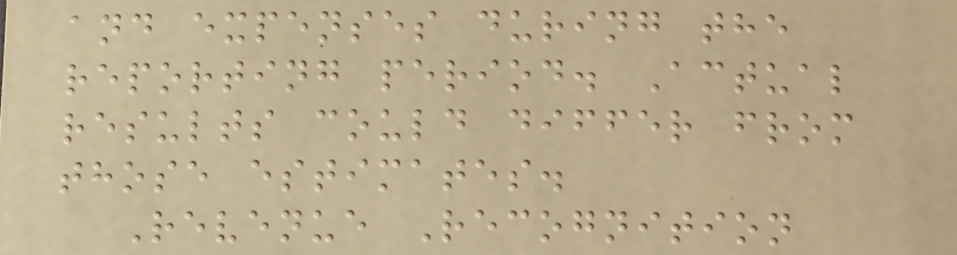and expenses during the
reporting period. Actual
results could differ from
those estimates.
Revenue Recognition
